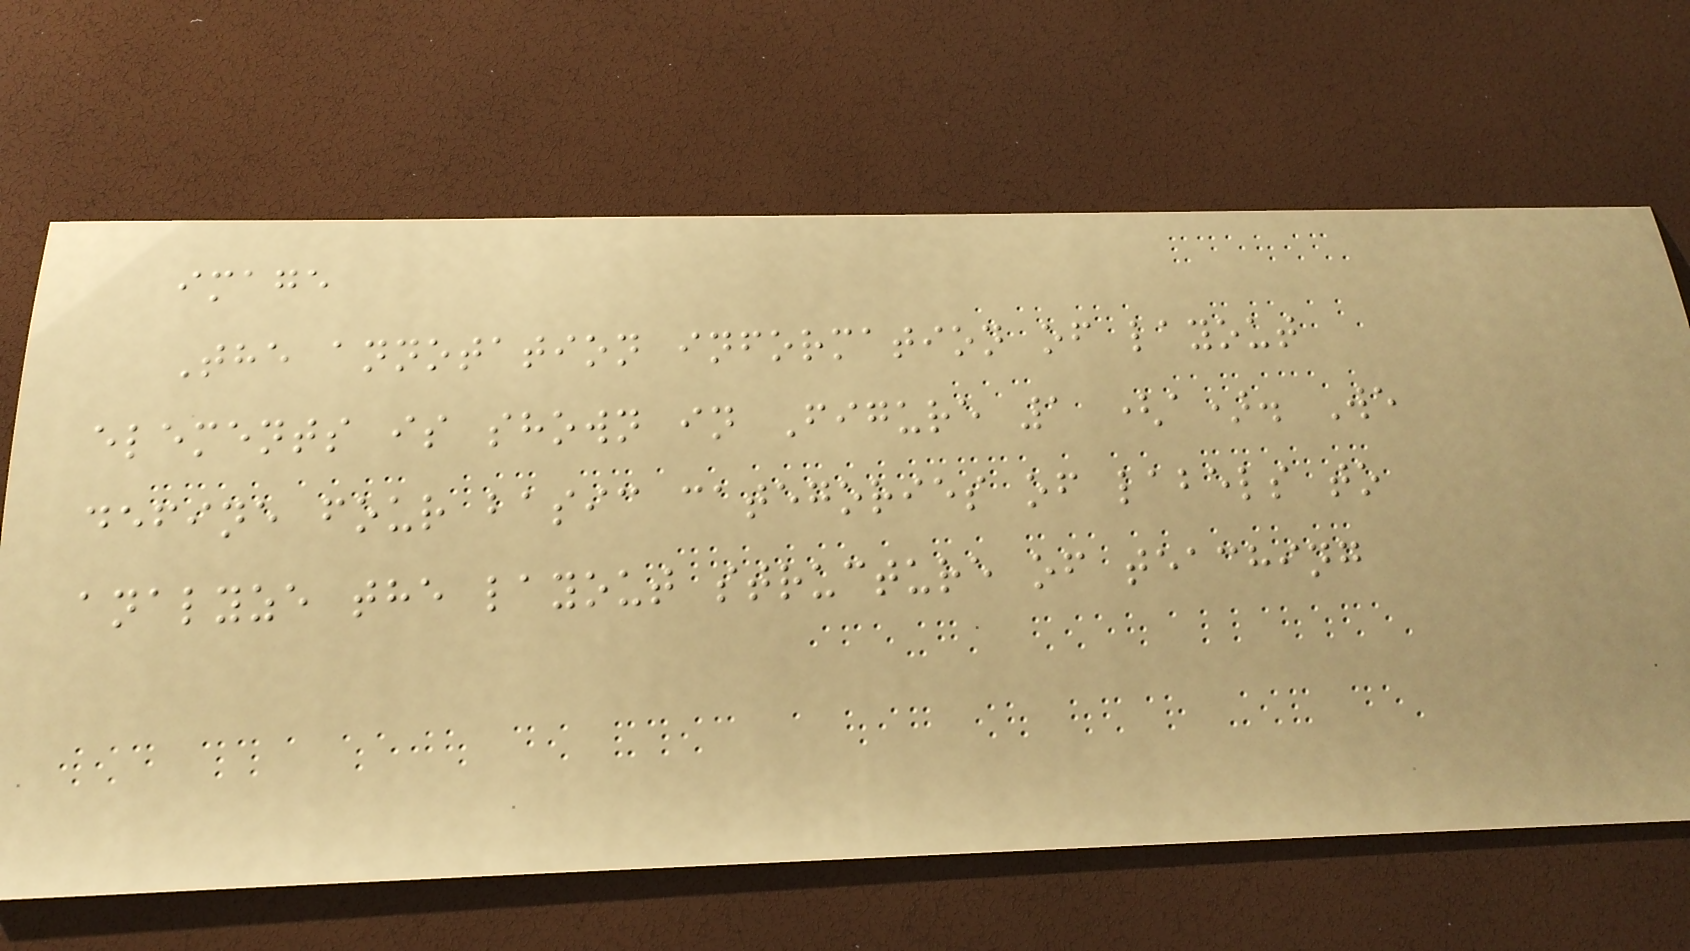image
The annotation information of layout
elements is shown in Figure 1 (a). We
define four basic categories of labels to
analyze the layout structure of teaching
